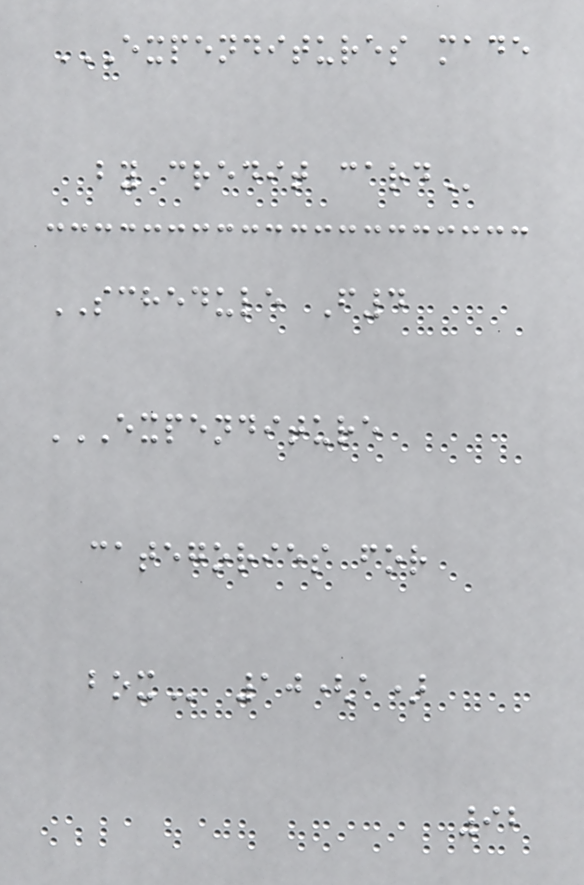EXPENDITURES MADE
BY CREDIT CARD
SCHEDULE F4
EXPENDITURE
CATEGORIES FOR
BOX 10(a)
92
